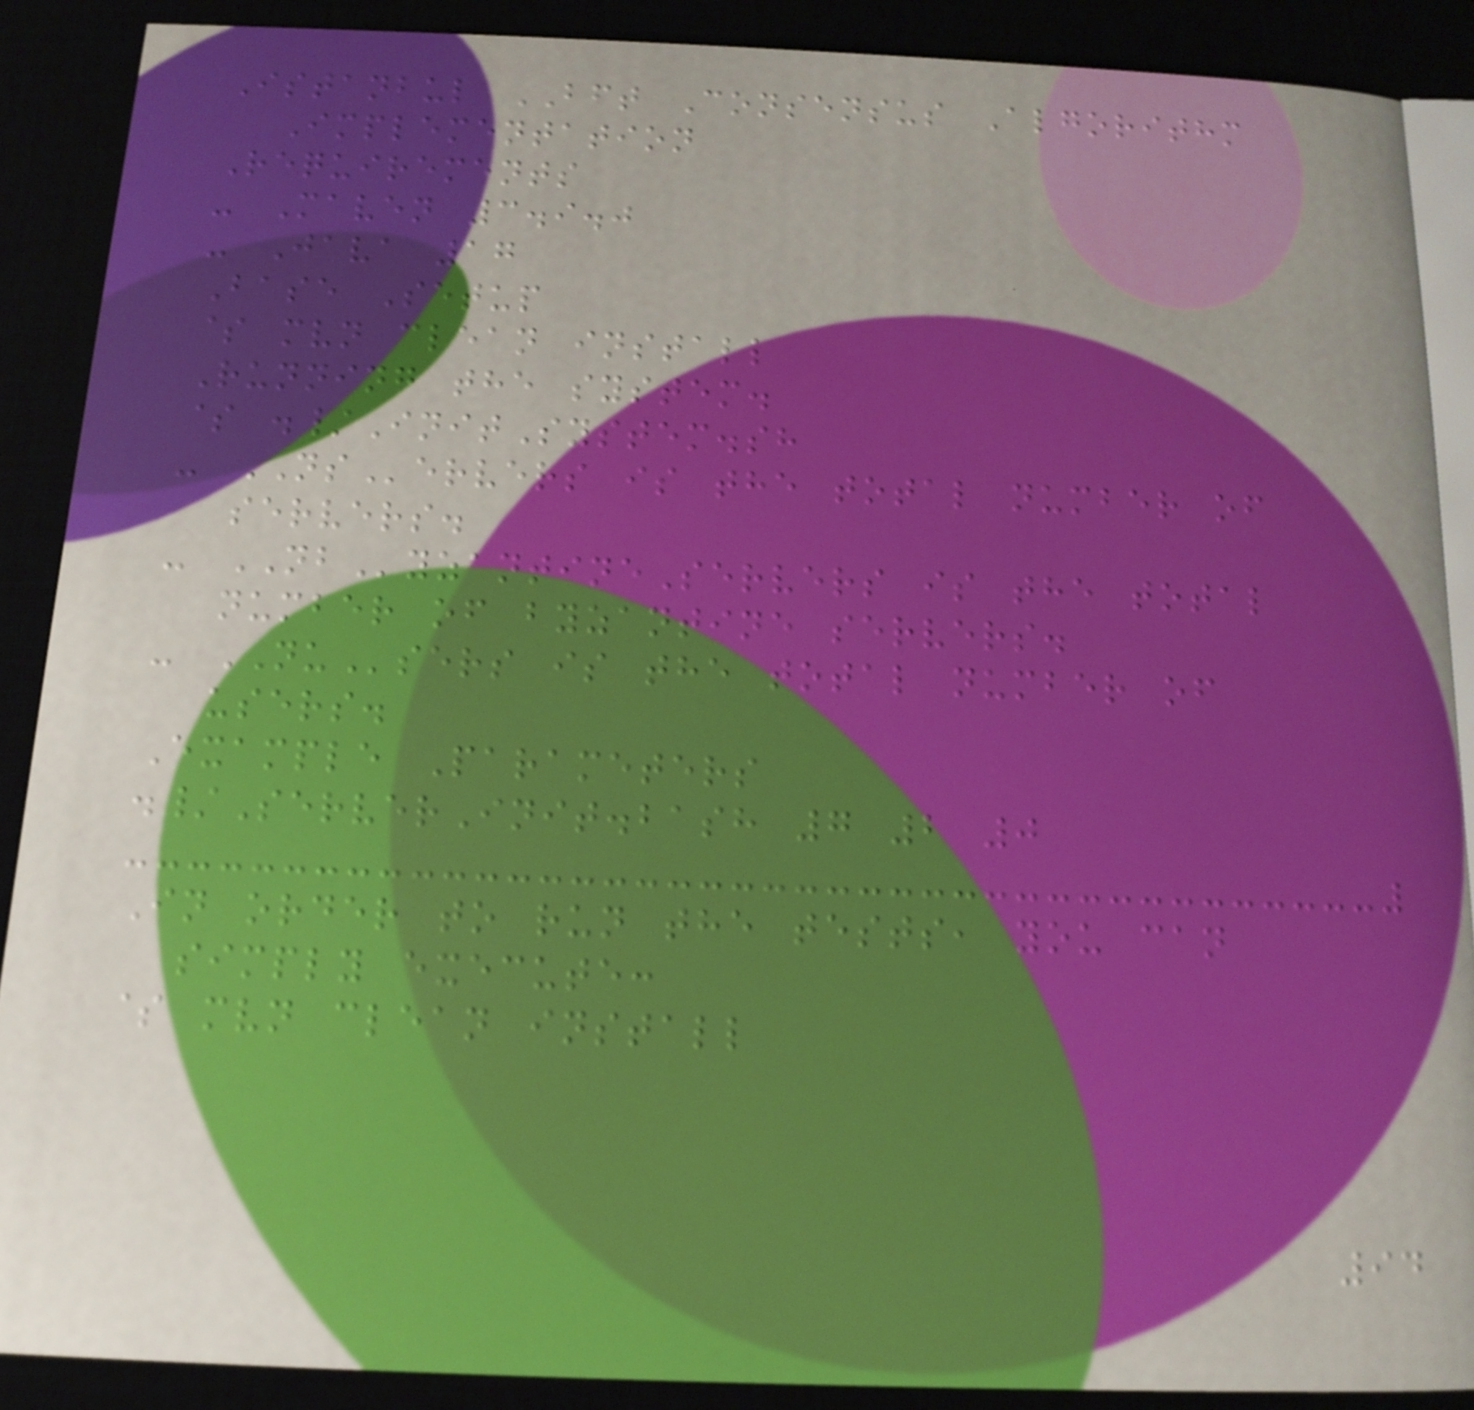Istanbul BFT Consensus Algorithm
Implementation
Requirements
- Maven 3.9.0
- Java 17
Base Setup
$ mvn clean install
Running the system.
$ ./InitSystem.sh
- NServers is the total number of
servers.
- NByzantineServers is the total
number of byzantine servers.
- NUsers is the total number of
users.
Example Parameters
./ServerInit.bash 7 2 0
In order to run the tests, you can
simply execute:
$ mvn clean install
94
